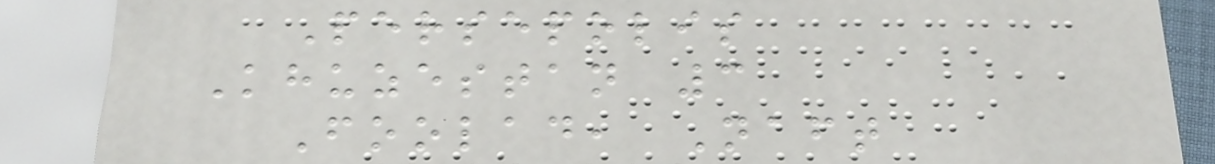Persepolis
Khuzestan 3
Foolad, Naft
